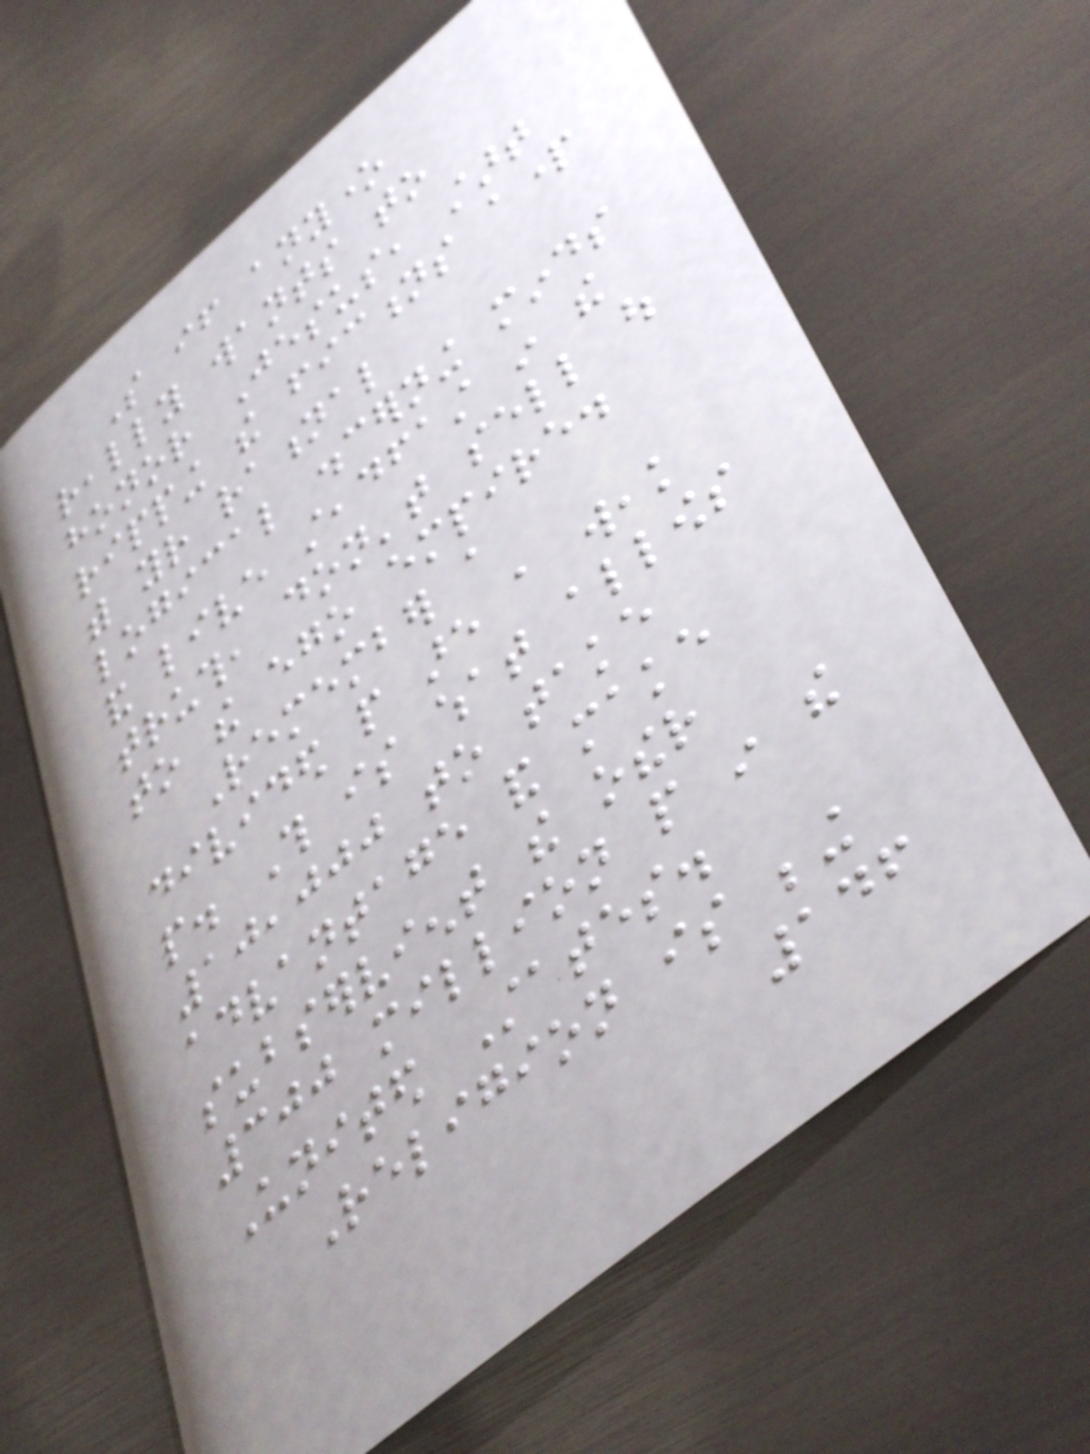So if anyone
really wants to
honor Jesus, start
ripping the fictions apart
with your rational
logical discerning minds
and live steadfast in the
truth, don't sell out
to the ego empire.
Remember a
divided people are a weak
people. This is what allows
10,000 to take
advantage and make
subservient the other
300 million people in the
United States.
Religion is being
146
